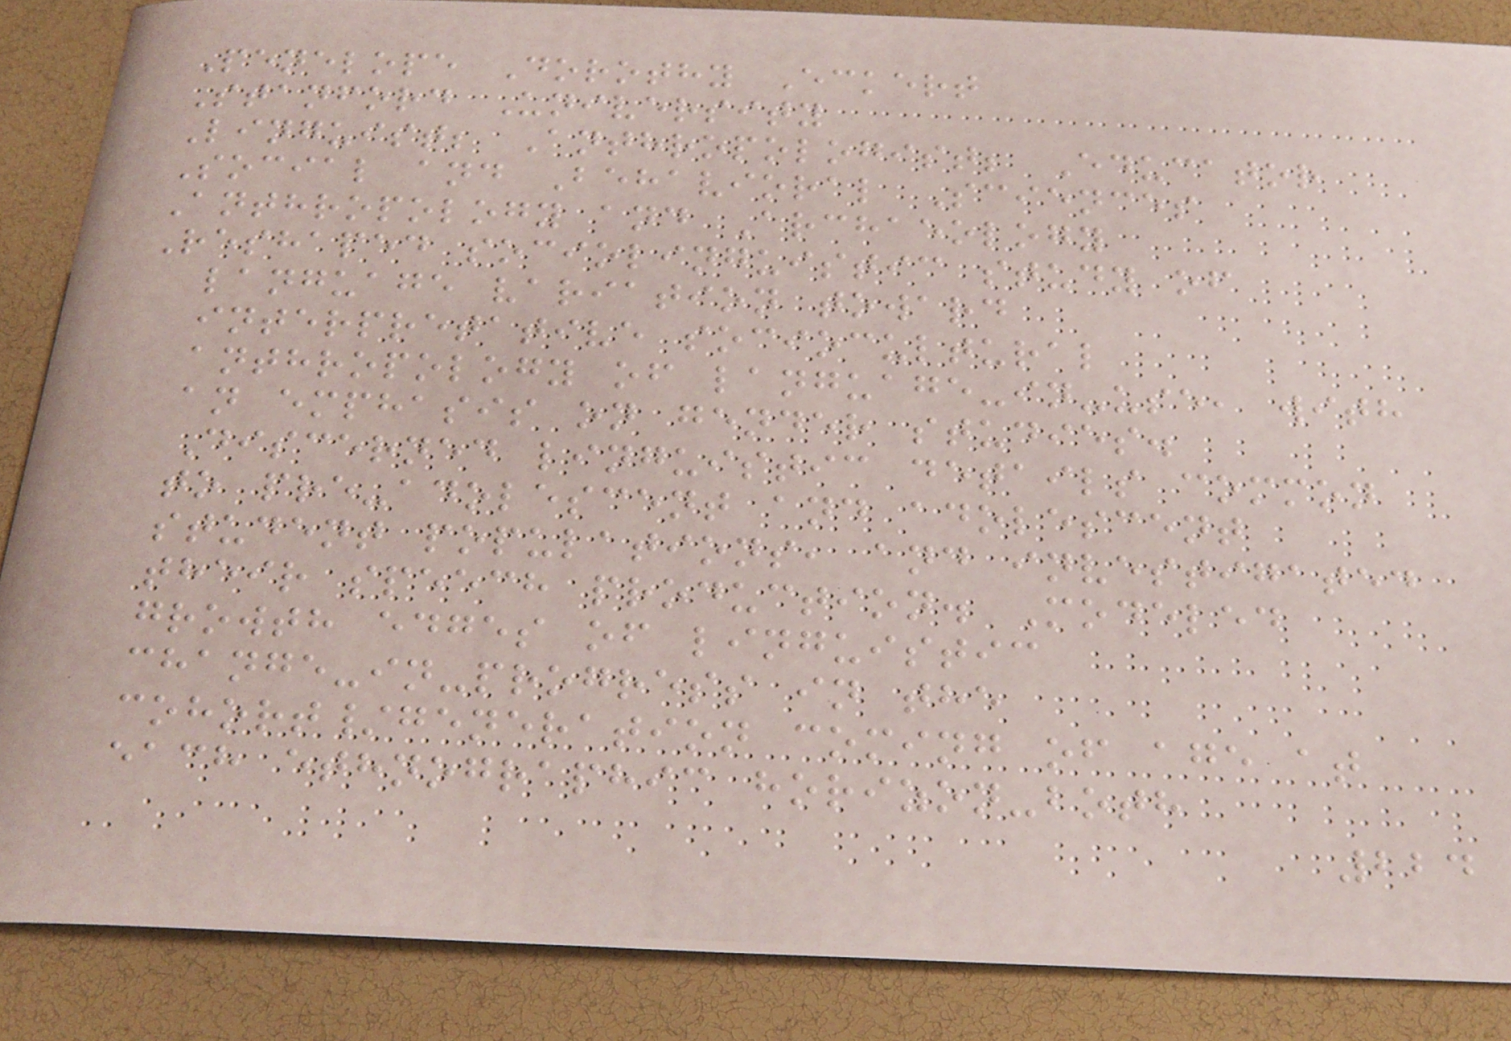Penelope Dorothy Eckert
Stanford University
Linguist; Anthropologist; Educator
Social and Behavioral Sciences
Anthropology and Archaeology
Reshaped sociolinguistic study of
language variation toward
interpretative sociocultural
anthropology of language-in-use, with
an emphasis on gender studies.
Discerned linguistic details common
to pre-adolescent and adolescent
student populations, and investigated
their speech production. Modeled
growth edges of linguistic
change-in-progress in the
cohort/generation coming of age at
each ethnographic horizon-both
224
